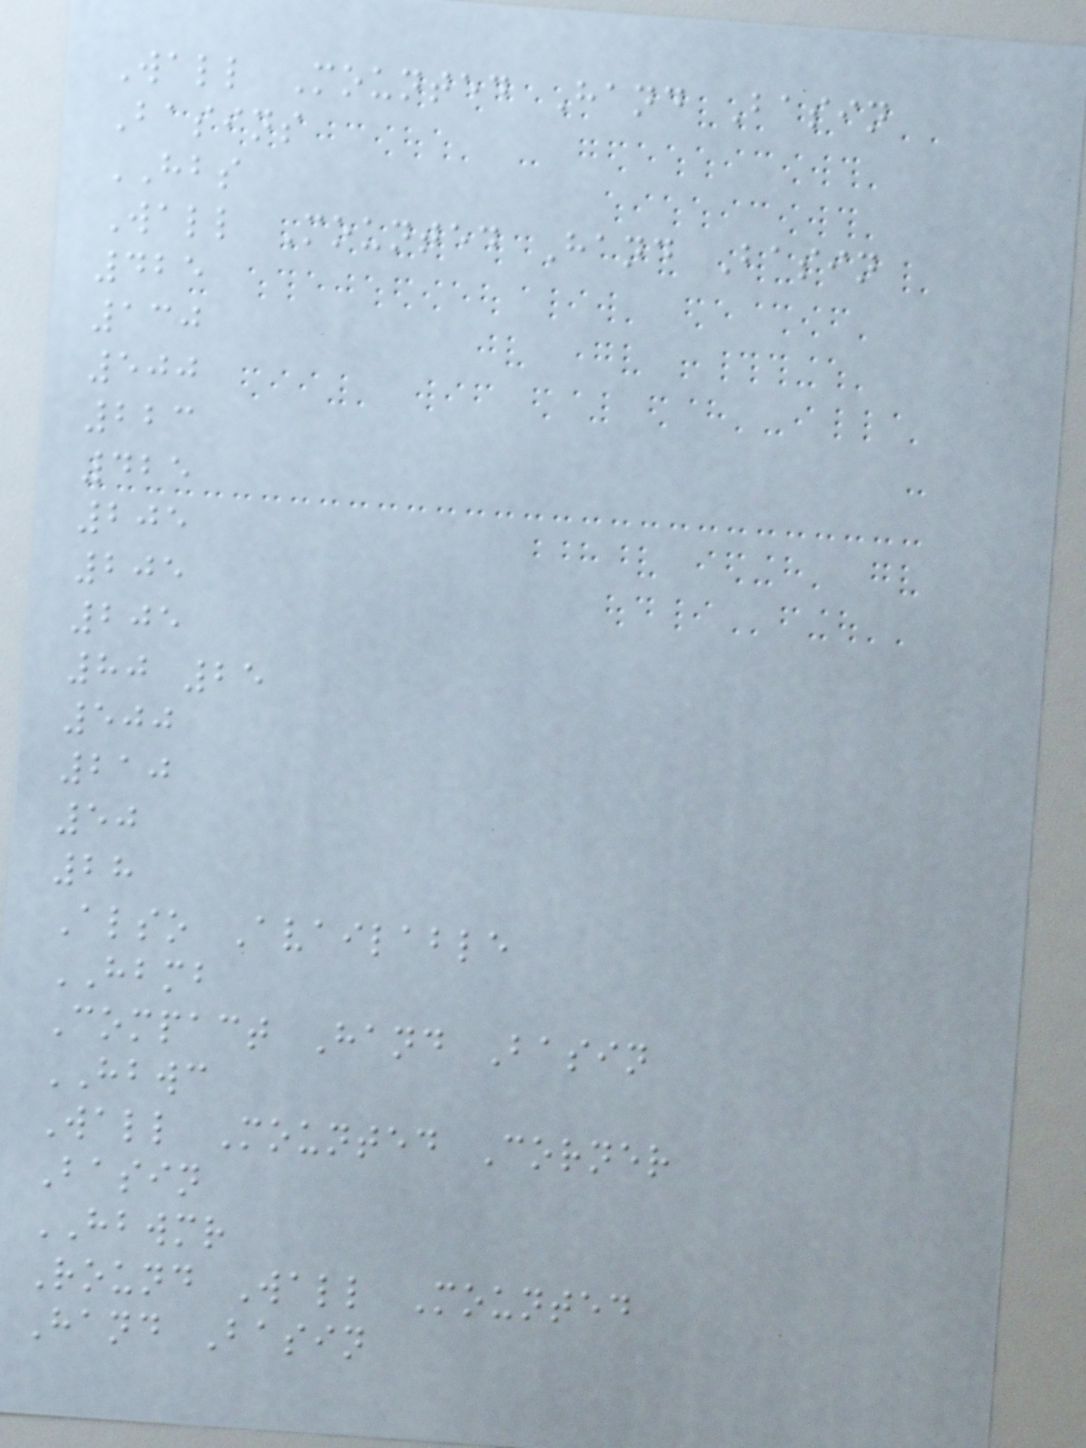Wall Mounted Hand Basin
Basins
HBS
Wall Mounted Hand Basin
425
130
500
223
425
205
205
205
80 25
500
210
50
28
Also Available
HBMB
Compact Hand Basin
HBWC
Wall Mounted Corner
Basin
HBWMR
Round Wall Mounted
Hand Basin
